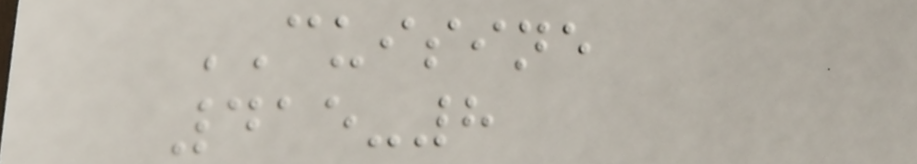CUISINE
415-8
